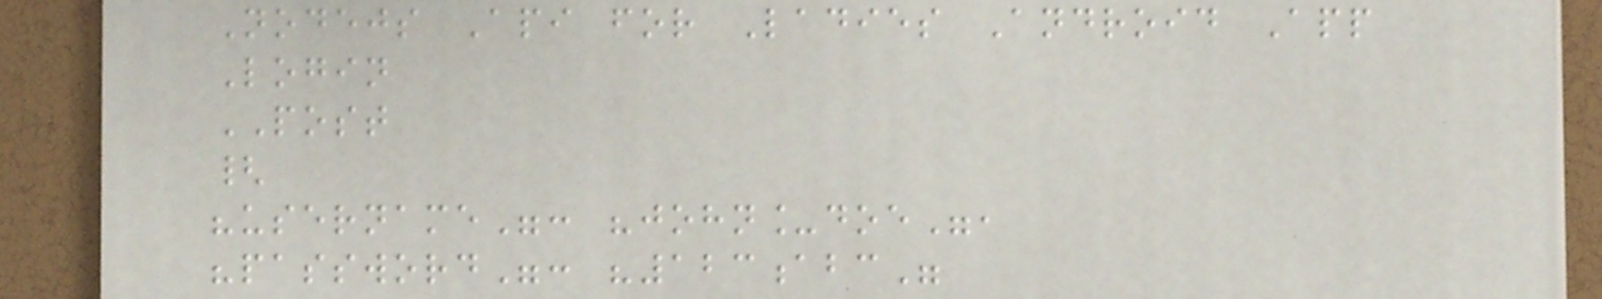Nodejs Api for Ladies Android App
Login
POST
{
"username": "john_doe",
"password": "123abc"
